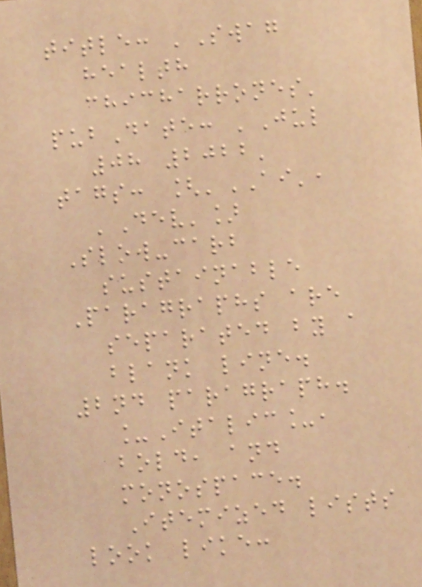title: 'Swag
health
chicharrones'
pubDate: 'Jul
08 2022'
tags: ['AI',
'Dev']
Slow-carb
sustainable
Paragraphs are
separated by a
blank line.
2nd paragraph.
_Italic_,
bold, and
monospace.
Itemized lists
look like:
